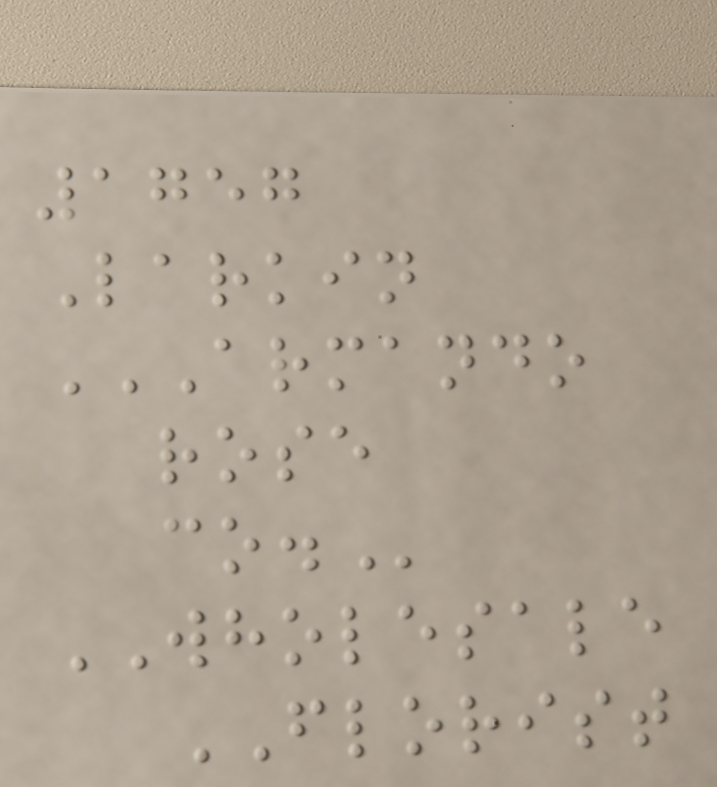1757
Larkin
ARMANDO
ROSE
CO.
WHOLESALE
FLORIST
